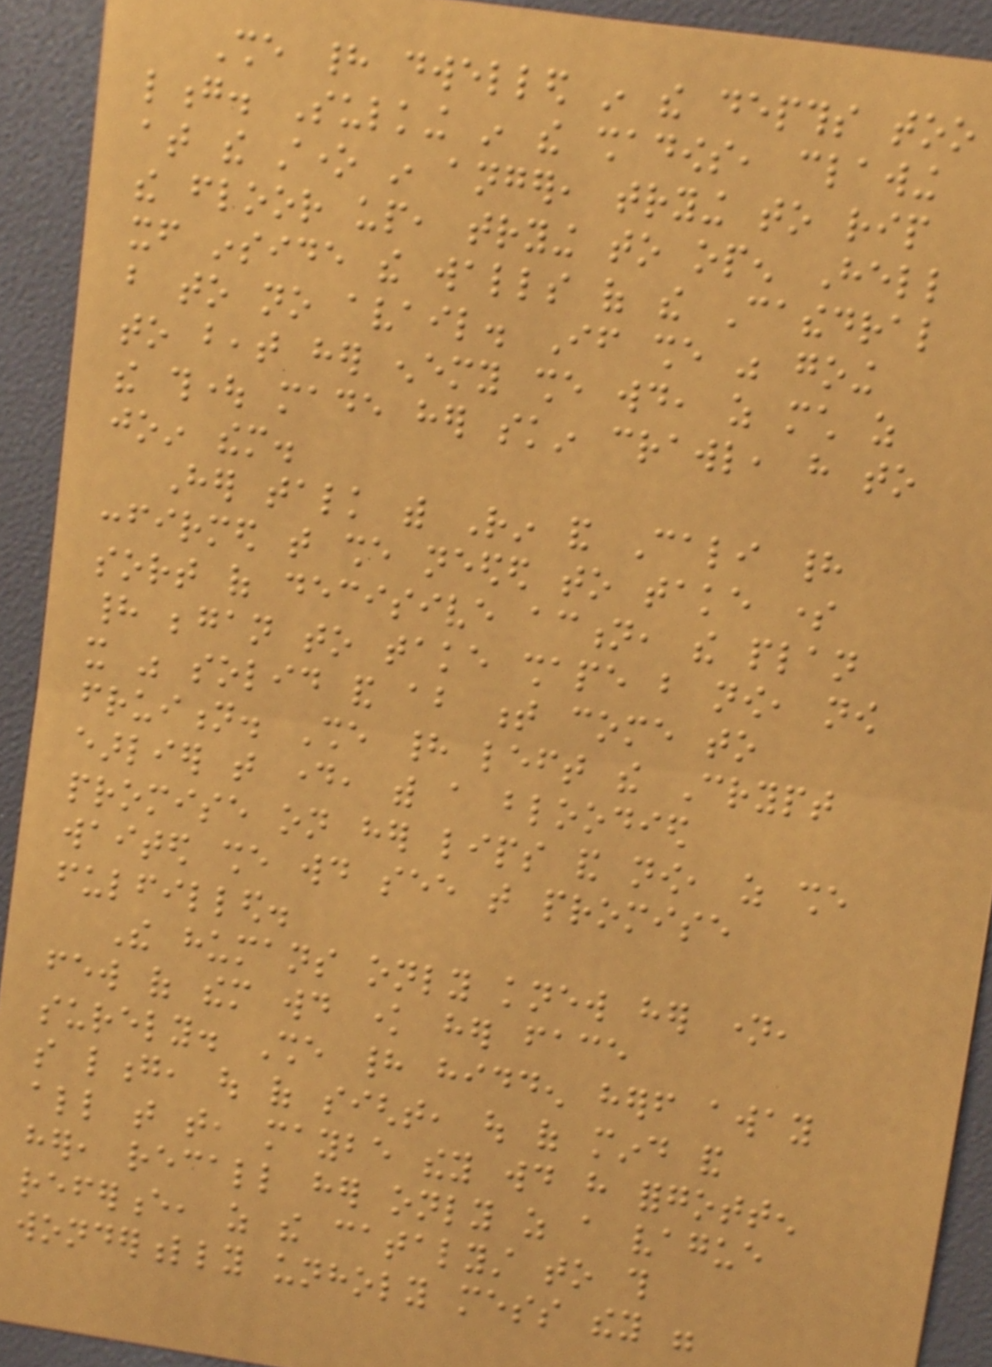She had dwelled in the depths too
long. Sulking in the shadows, clawing
at the stone in anger, trying to rip
the floor up, trying to open Hell
itself inside the walls of the Cathedral
but to no avail. If she was going
to beat her enemy she would, as much as
the thought made her skin crawl, have to
join them.
Her talk with Rin and Cali had
confirmed that she needed to take some
sort of decisive action, the plan
had began to take shape but now, now
it was solid and about t come to
fruition. She had left the Crypt
earlier that day, with a bloodied
promise on her lips and now, as she
waited she would see that promise
fulfilled.
The humans only knew her name,
few of them would know her face
surely. She had hidden herself away
so long, out of sight, out of mind and
all that that, maybe they would have forgotten
her, recall her only as a vague
reference, as the catalyst to this
wonderfully unholy mess they were
